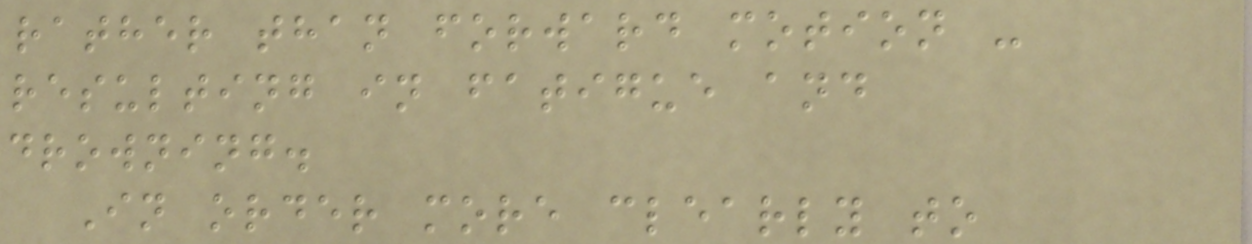rather than forward motion -
resulting in fatigue and
drowning.
In order more clearly to
